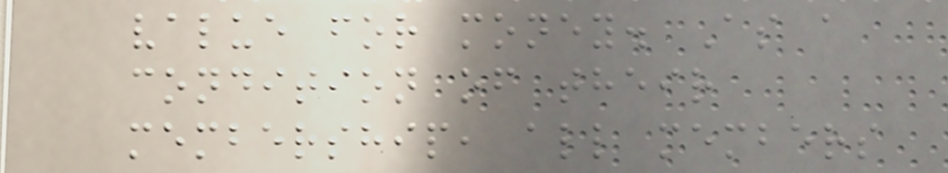value for money. As a
condition of their
membership, all members
